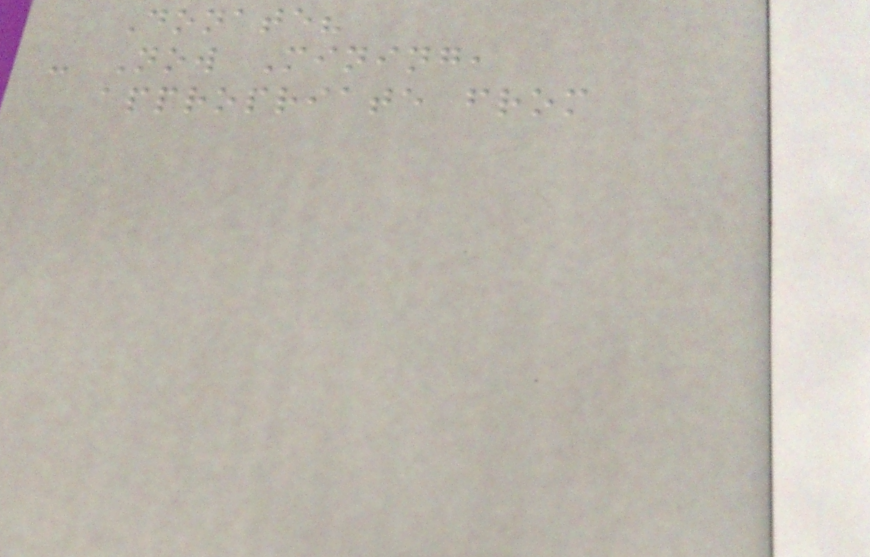Donate?
- Now Mining,
appropriate from
